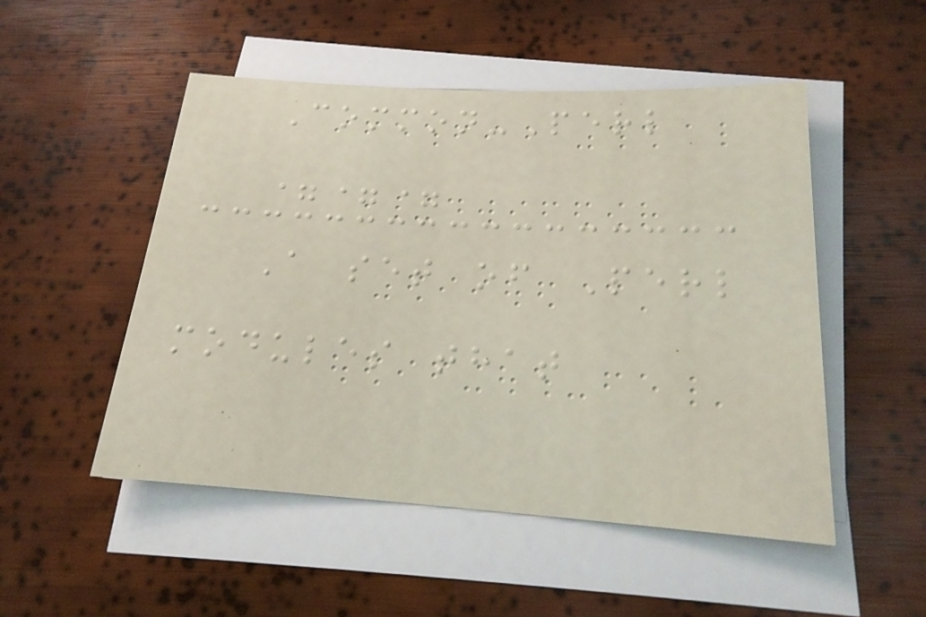Common-Perl
===
A set of Perl
modules that
